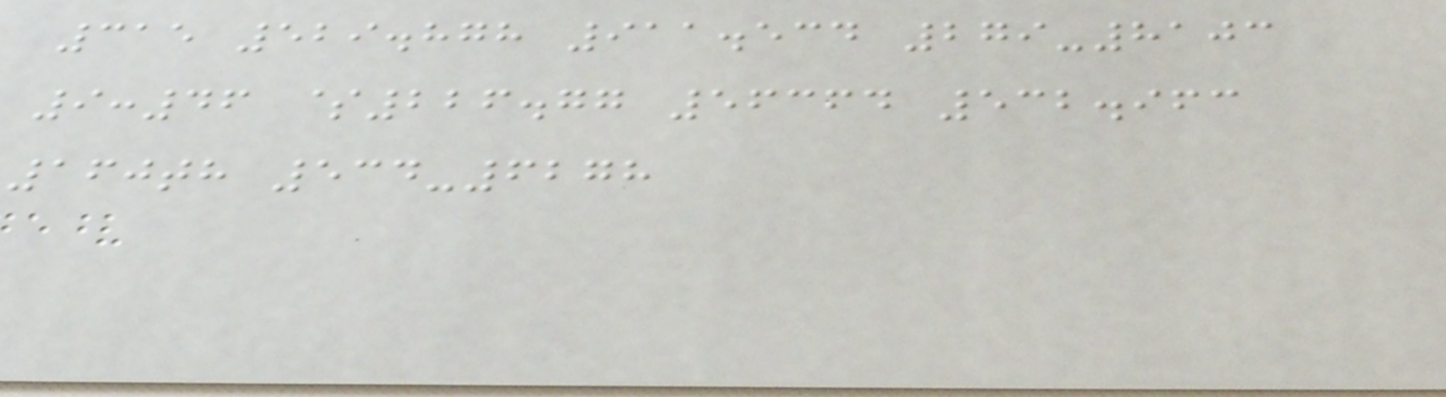315 529.878 911.534 279-8103
9:46 $226.77 56364 532.963
160th 534-6278
